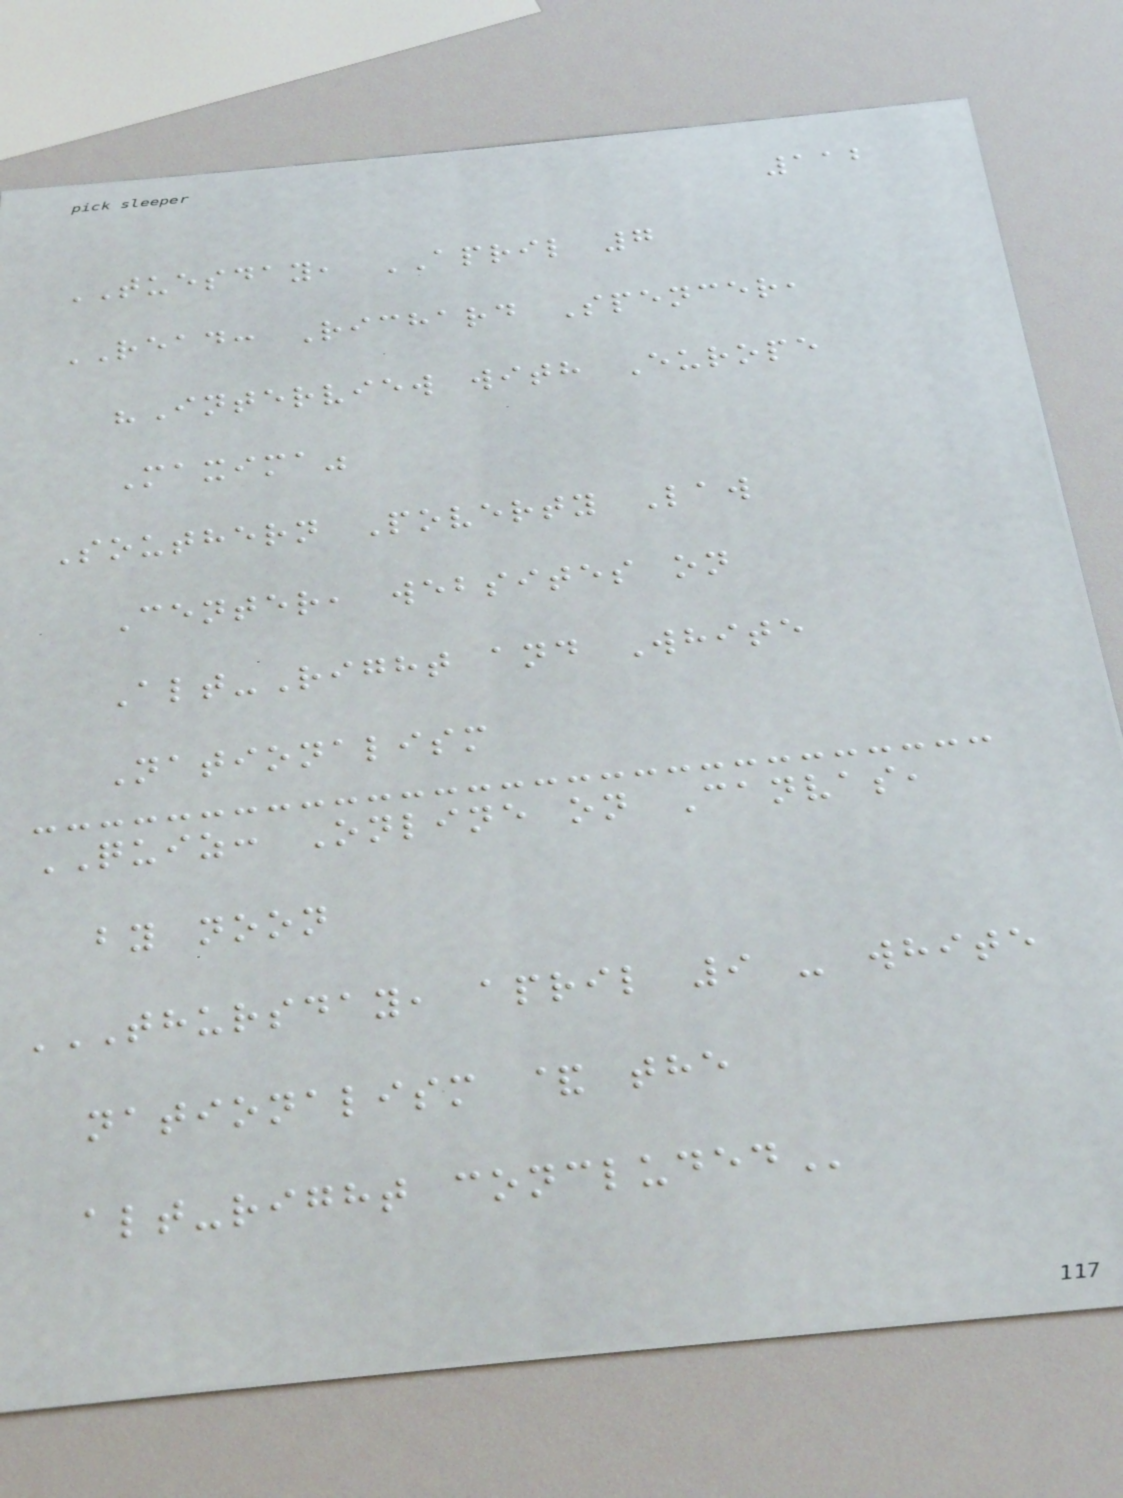112
TUESDAY, APRIL 7
READ: Richard Spencer,
"Interview with Europe
Maxima"
Southern Poverty Law
Center, websites on
Alt-Right and White
Nationalism
QUIZ: Online on Canvas,
by noon
THURSDAY, APRIL 9 - WHITE
NATIONALISM & THE
ALT-RIGHT CONCLUDED
